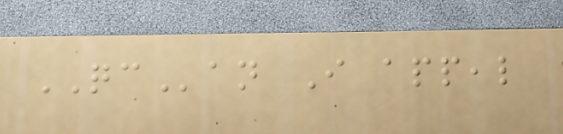QCan I appeal
